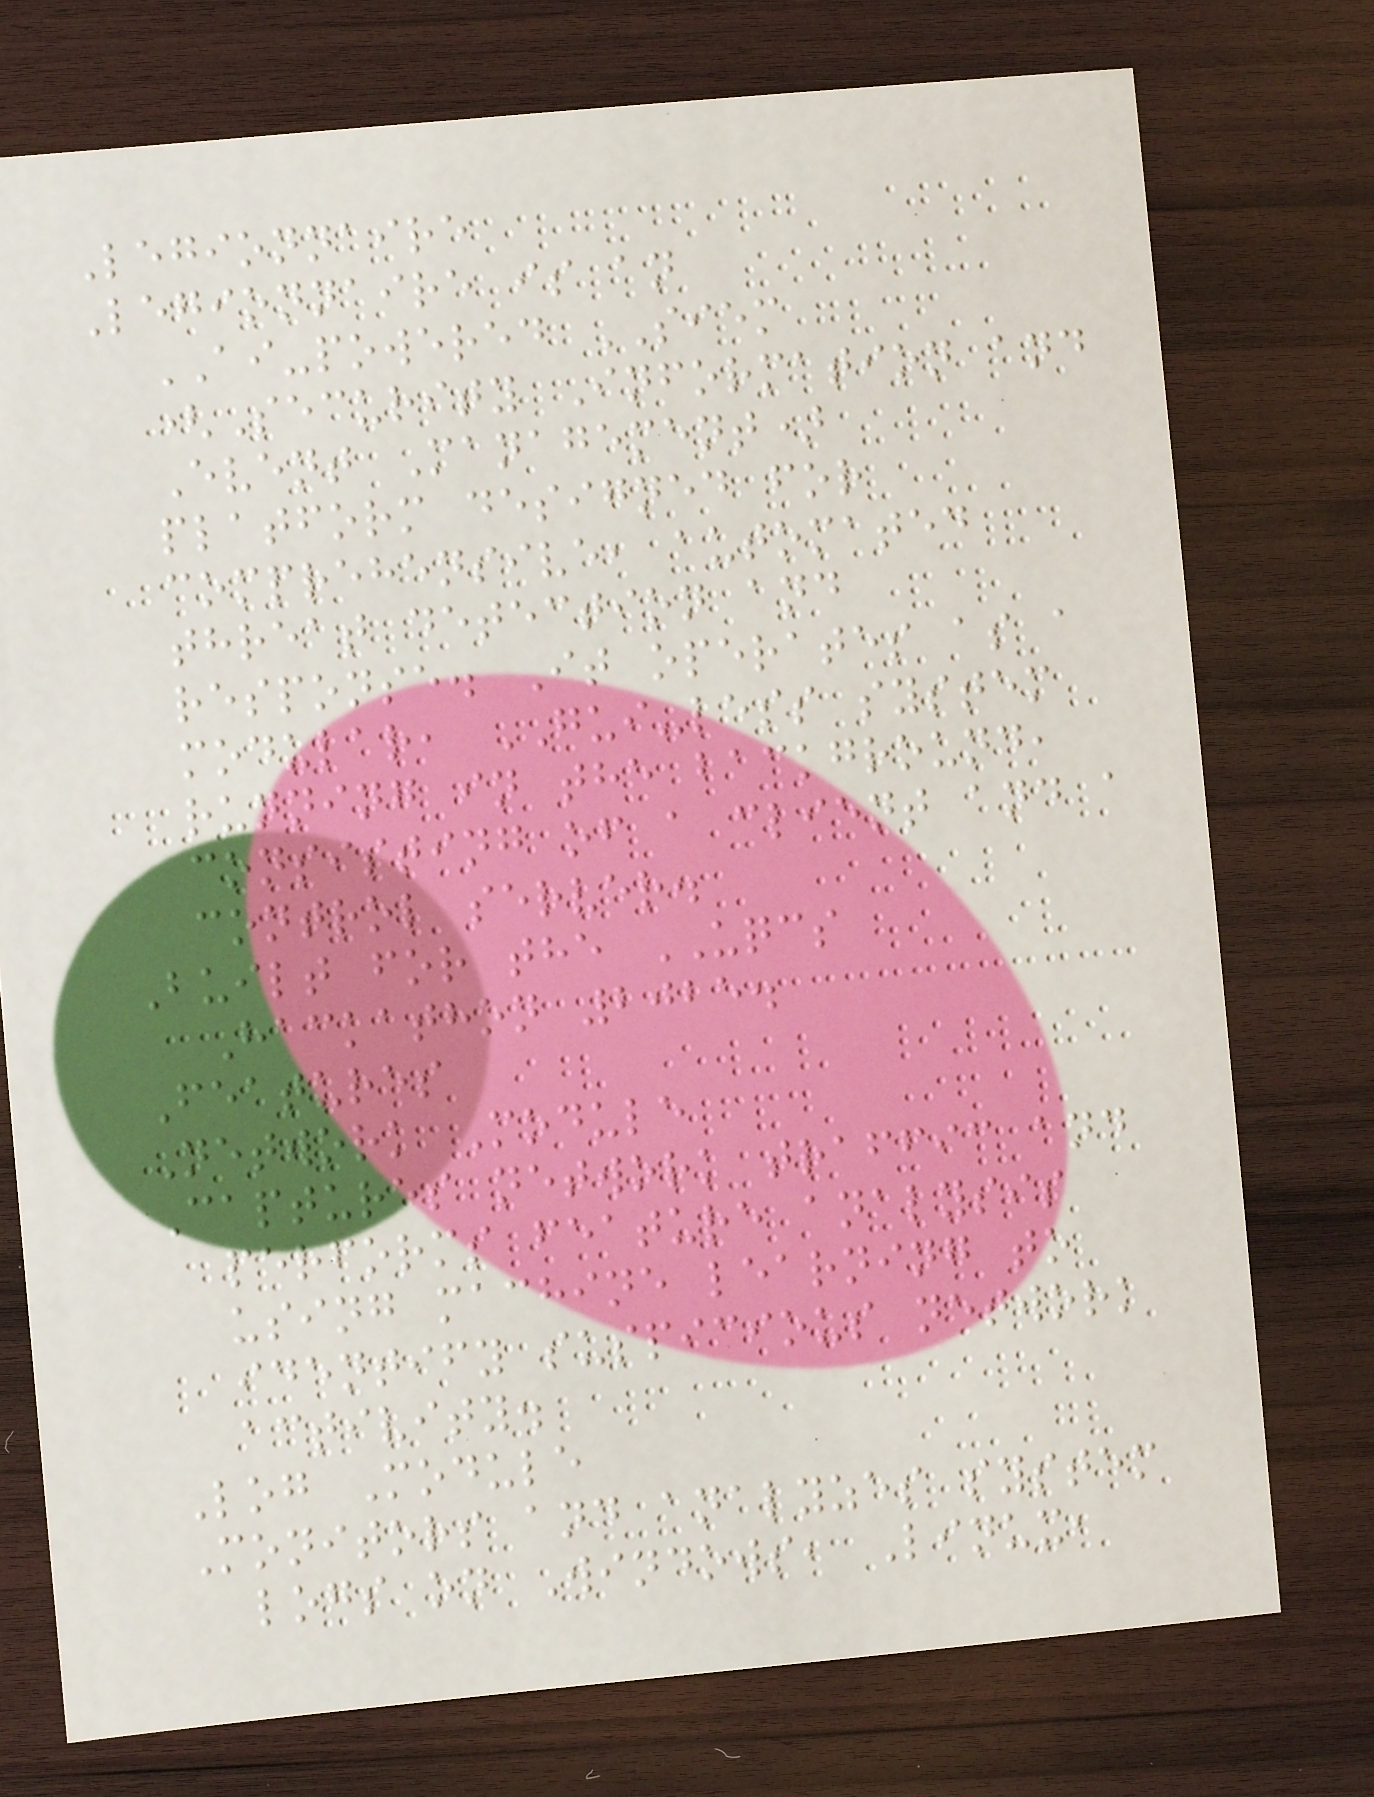Legionnaire
Legionnaire is an
AI-powered SIEM
(Security Information and
Event Management)
platform designed for
comprehensive, automated
threat detection and
response. It operates as a
modular, GUI-less system
running in the background,
consisting of a client and a
control server.
Built for the UQCS
Hackathon 2025.
Features
Network Module
Captures network traffic and
performs feature analysis
using machine learning to
identify suspicious network
activity.
Log Module
Monitors and analyzes system
logs on Windows, Linux,
